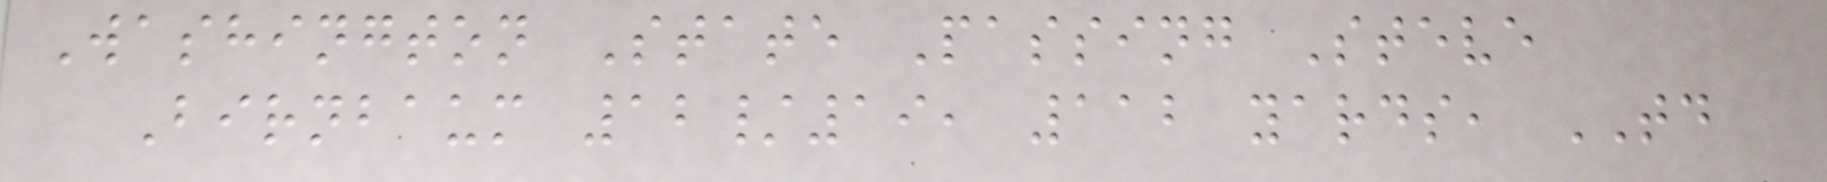Washington State Passing Steve
Birnbaum 12/19, 112 yards, TD
